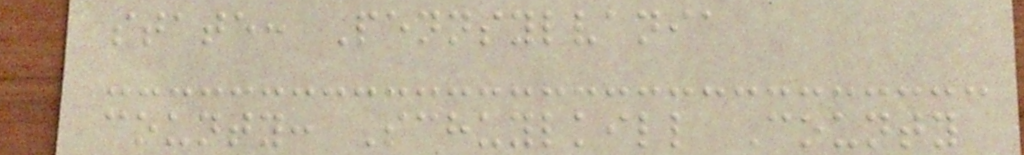state: Pennsylvania
county: Schuylkill County
